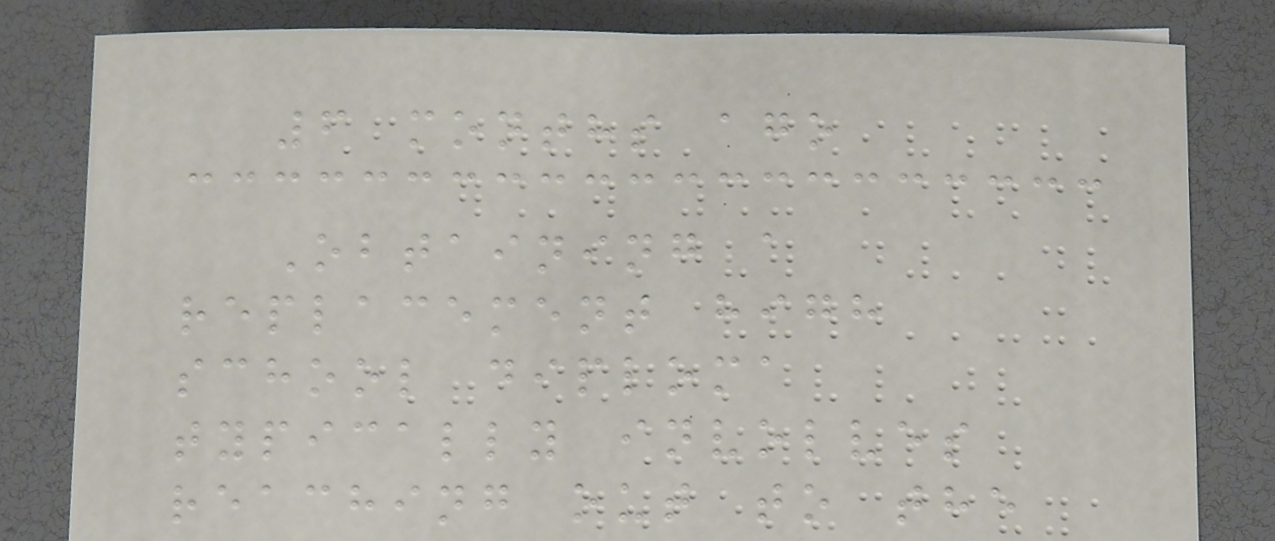6 months ago
Obtaining a
replacement high
school diploma
typically involves
reaching out to the
